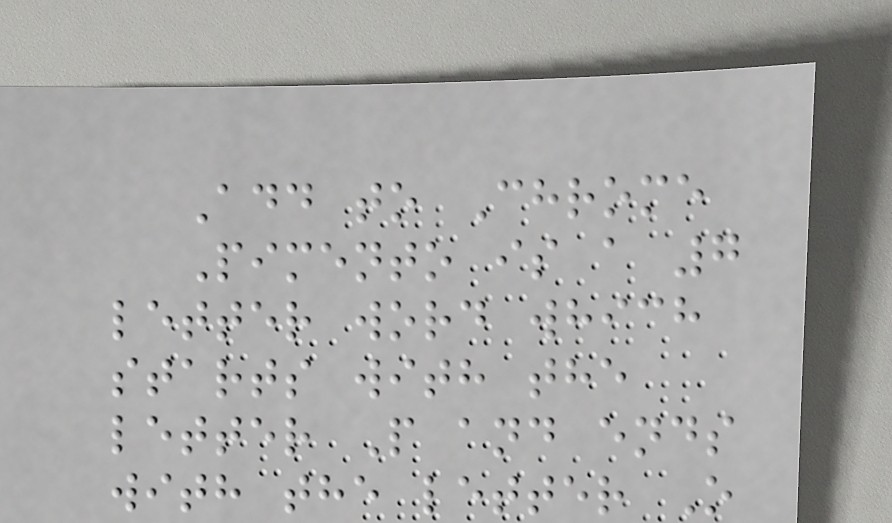Add to Chrome
Pimento is a 7
letter word which
starts with the
letter P and ends
with the letter O
